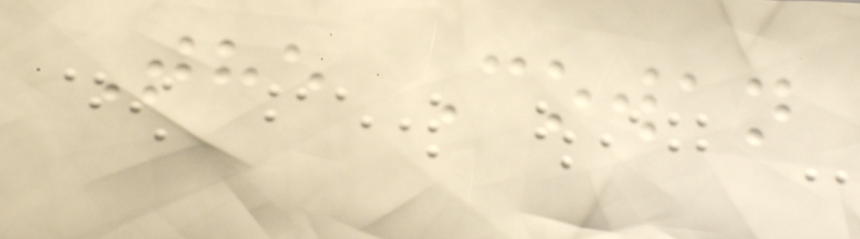The Cowan
